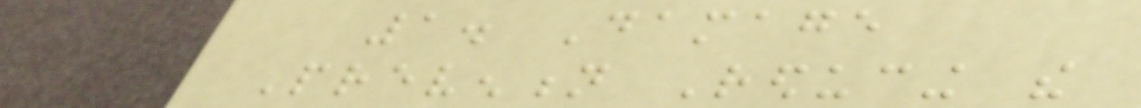1. Damage
Prevention Reducing the
